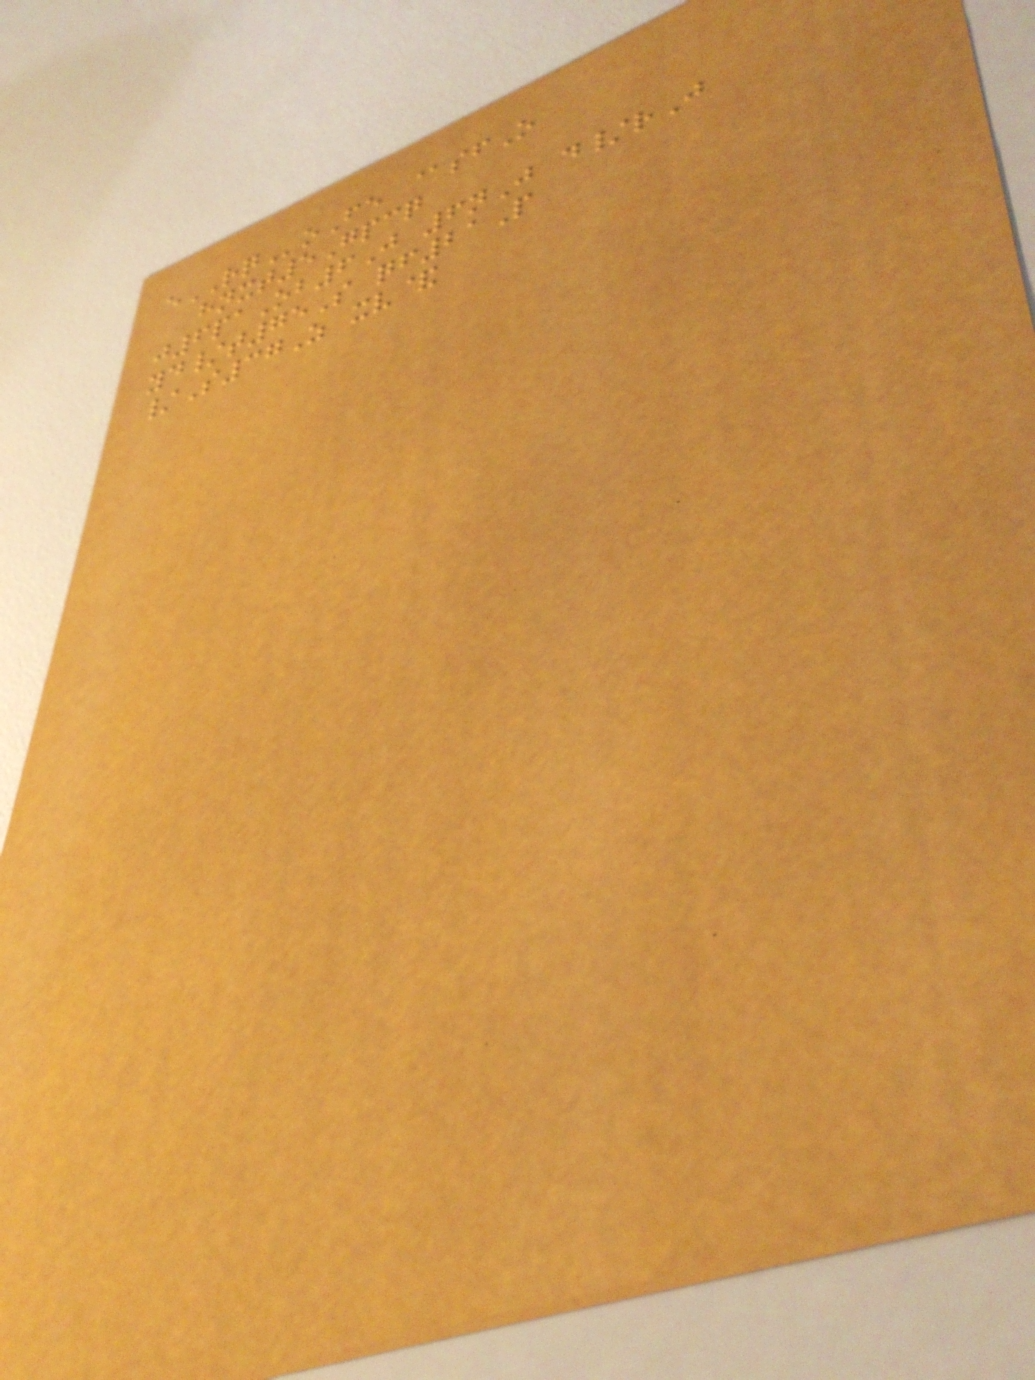eRQoFe @sfO
hnxt5Gpcq
j6paOb6J 6nJ d/rJ
yd/t75S qf21P
/S37Z xv&
